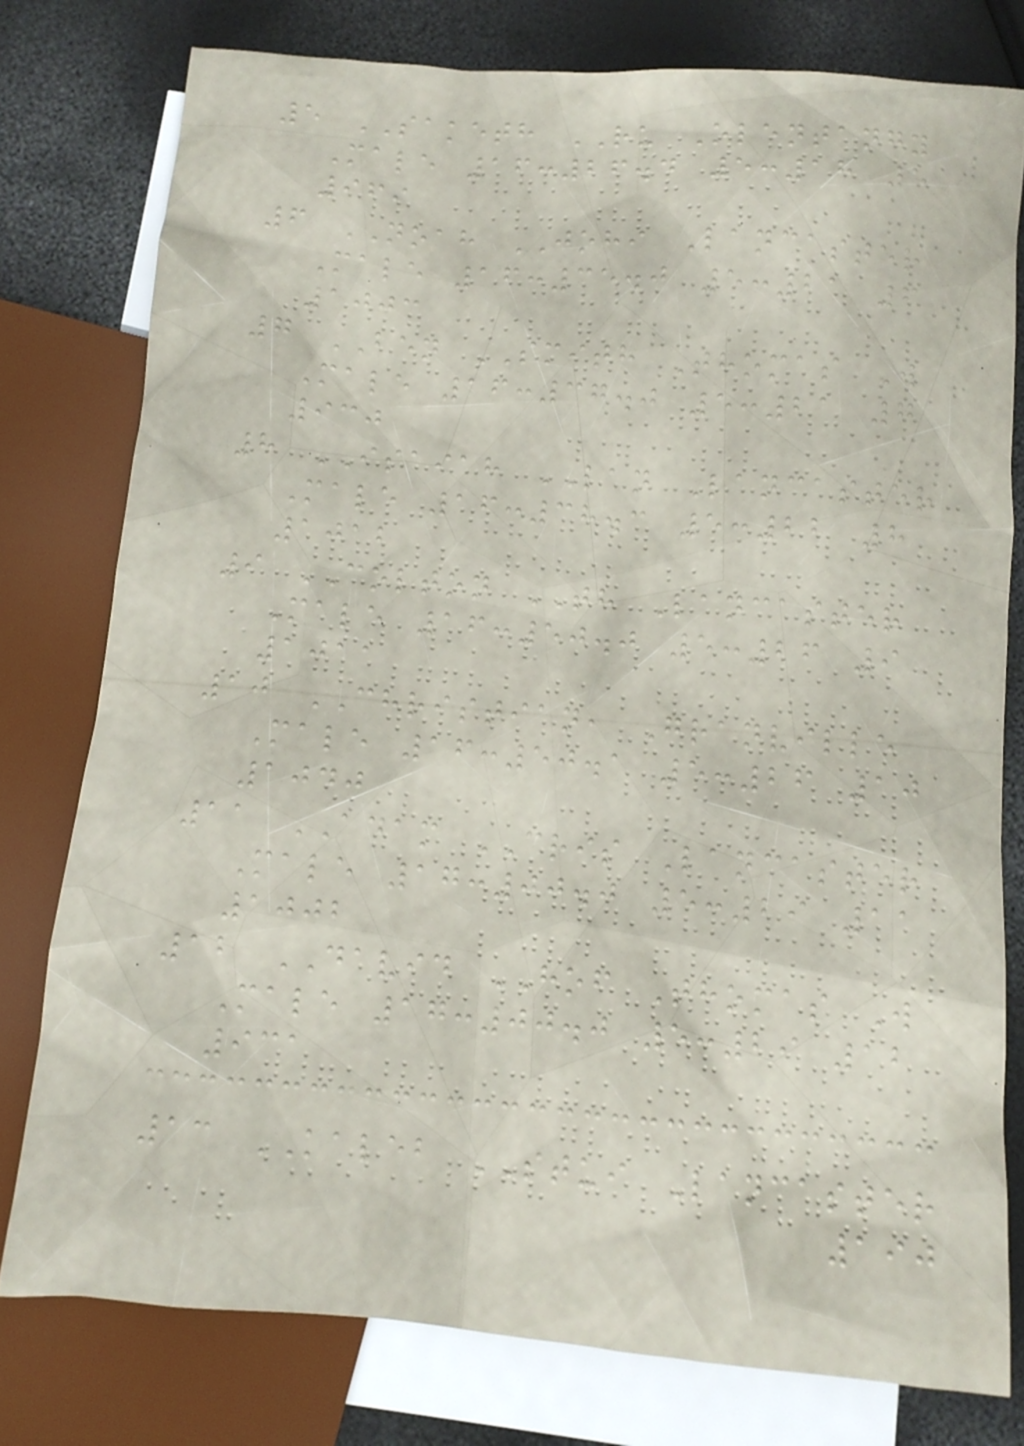5 SAKETH RU Olentangy
Male 16:26.4 5:18 5
969
6 NOAH JOHI Lancaster
Male 16:35.0 5:21 6
1003
7 BEN SMITH Thomas W
Male 16:37.0 5:21 7
930
8 ISAIAH LAN Lancaster
Male 16:38.3 5:22 8
1012
9 COLTON TH Lancaster
Male 16:50.0 5:26 9
1011
10 CHRISTIAN, Granville
Male 16:50.1 5:26 10
1040
11 ADAM CRIS Lancaster
Male 17:00.0 5:29 11
1002
12 DAVID HOF Thomas W
Male 17:00.0 5:29 12
931
13 KALEB STUI Lancaster
190
